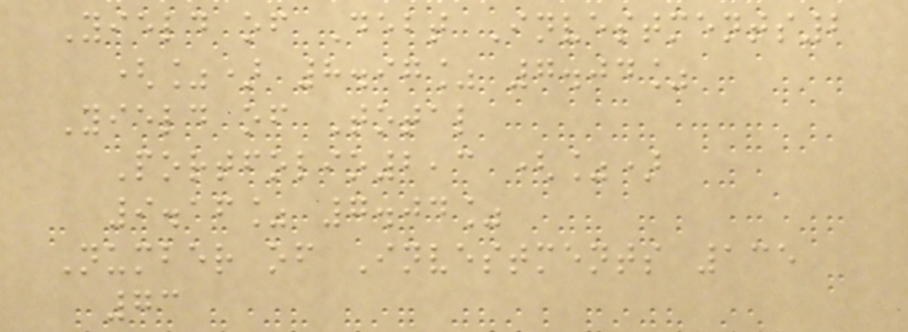Yield of Debt Investments2
(%) 8.97% 7.04%
Yield of Total
Portfolio2,3 (%)
9.16% 7.04%
Number of Investments 135
73
